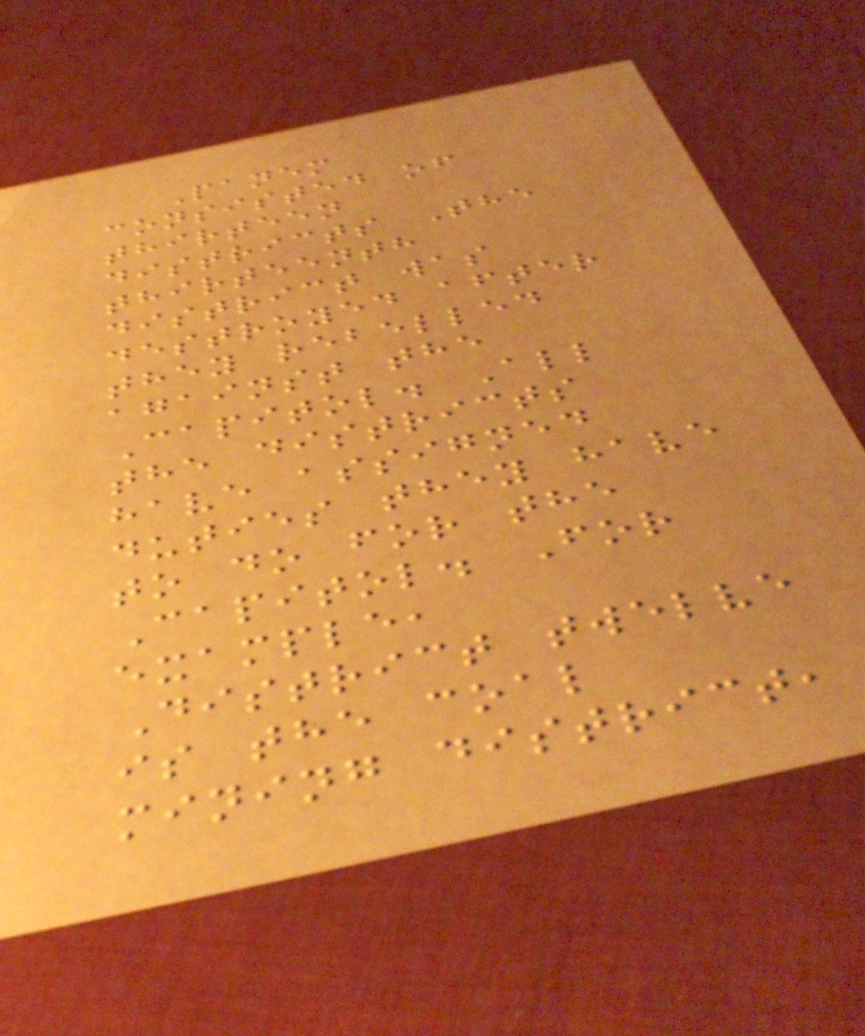Panem
consisted of
thirteen
districts The
thirteenth
district was
destroyed after
they rebelled
against the
Capitol. All
the districts
have assigned
duties they have
to do for the
Capitol. For
example,
District twelve
is the coal
mining district,
